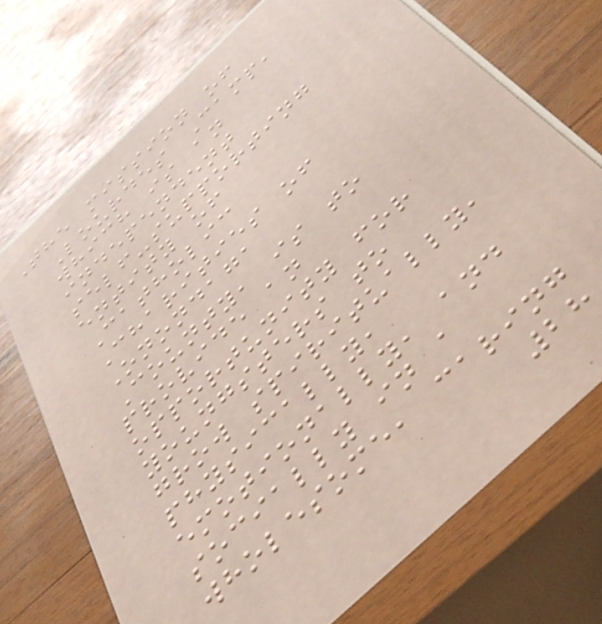The mission of
Lourdes Camp,
which is an
independent
self-supporting
entity of
Catholic
Charities of
Onondaga
County, is to
provide an
opportunity for
youngsters to
grow spiritually,
physically,
emotionally, and
socially in a
wholesome, caring
28
